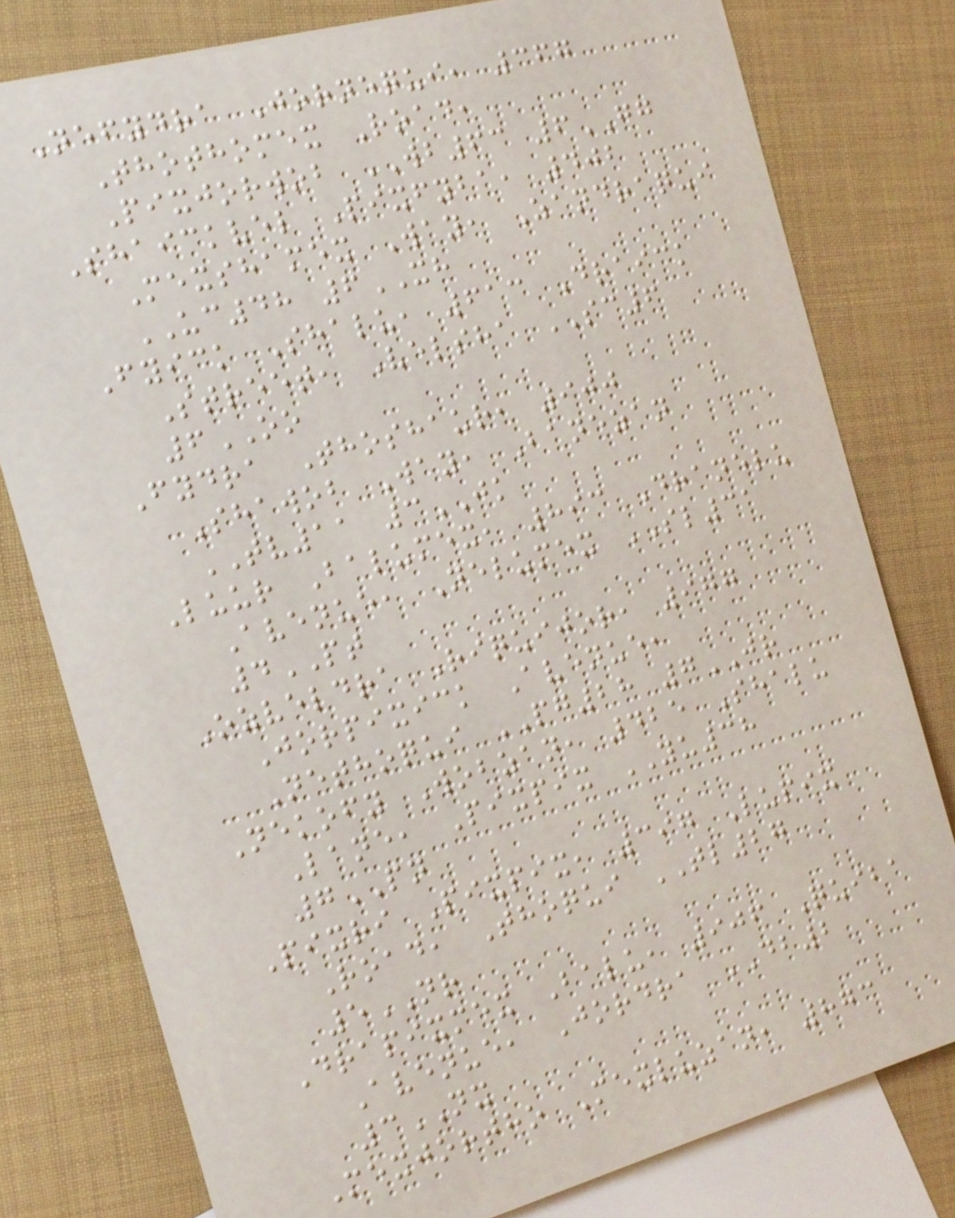Nefydra Jornequi, 367
Thothomex Road,
Pixjorwob WB63 6GG
Shaickvel Pixfyba, 402
Mexshamex Way, Zandraqui
UC48 6XH
Fyick Shalu, 613 Draick
Street, Velsha SC6
6OO
Fydra Thoshaur, 900
Shawob Way, Banezan
TV11 3JK
Luur Balumex, 893 Dranelu
Avenue, Nelumex SL31
4PT
Ozveldra Riquijor, 977
Jorpixick Avenue,
Nethoqui PG28 7JR
Nekofy Wobzan, 425 Shalu
Lane, Pixpix YU38
7PN
Pixri Pixpix, 397 Lupix
Road, Thoqui TL27
5NR
Drapixmex Balu, 906 Quiba
Avenue, Jordra DB2
3NX
Mexjortho Mexluzan, 873
